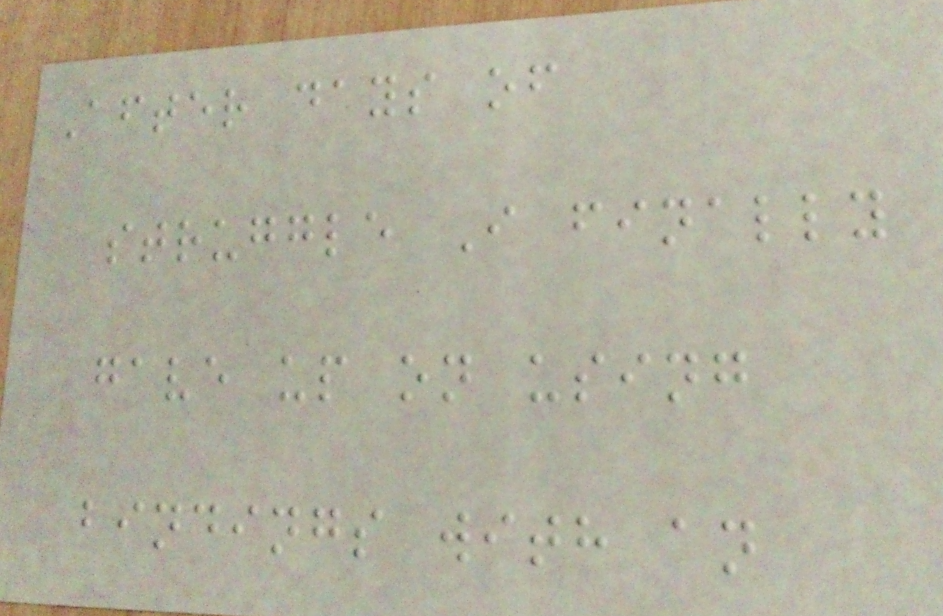After days of
struggle I finally
gave up on using
bindings with an
